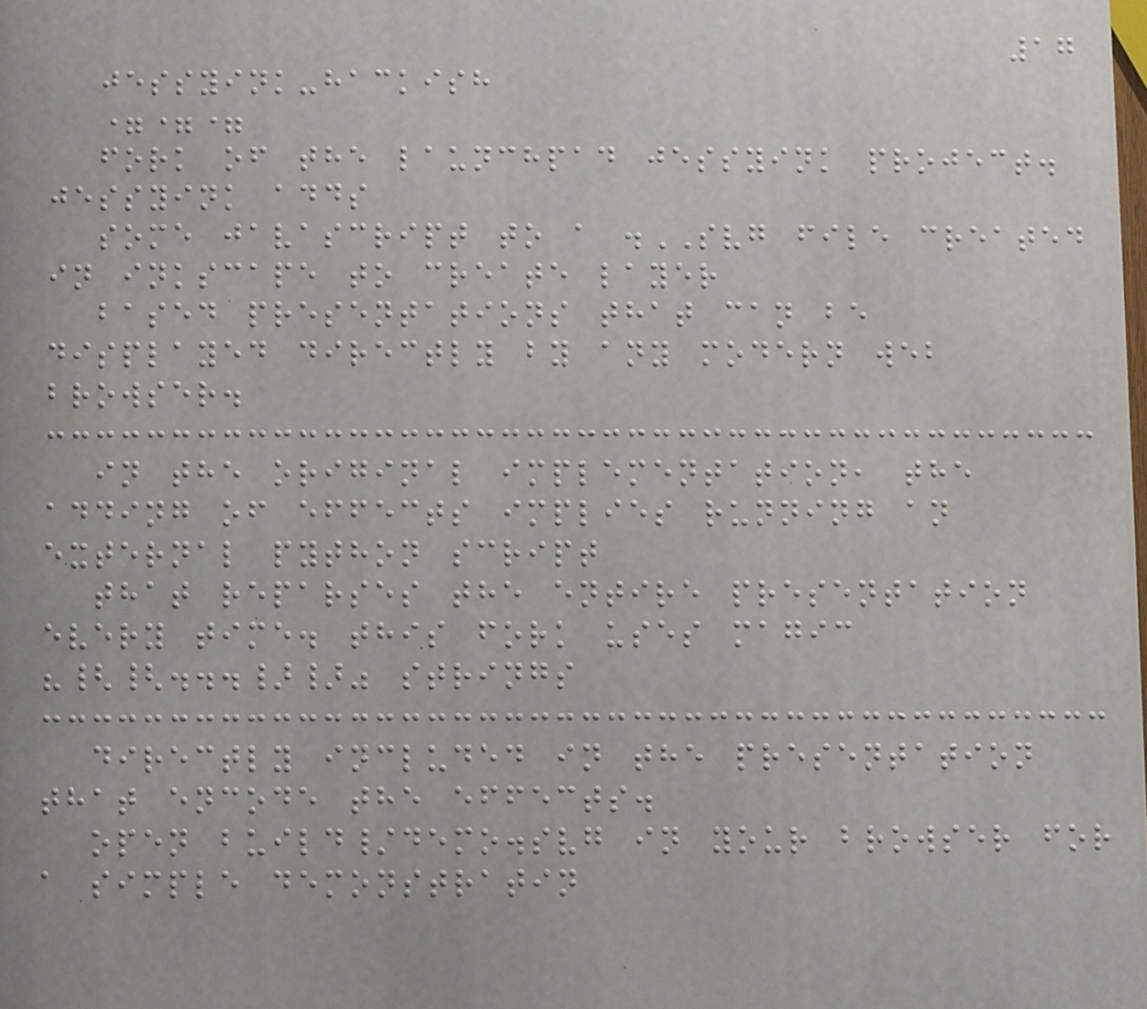17
jessyink-hackish
===
fork of the launchpad jessyink project.
jessyink adds
some javascript to a .SVG file created
in inkscape to create layer
based presentations that can be
displayed directly by any modern web
browser.
in the original implementation, the
adding of effects implies running an
external python script
that reparses the entire presentation
every time. this fork uses magic
"{{...}}" strings
directly included in the presentation
that encode the effects.
open build/demo.svg in your browser for
a simple demonstratin
